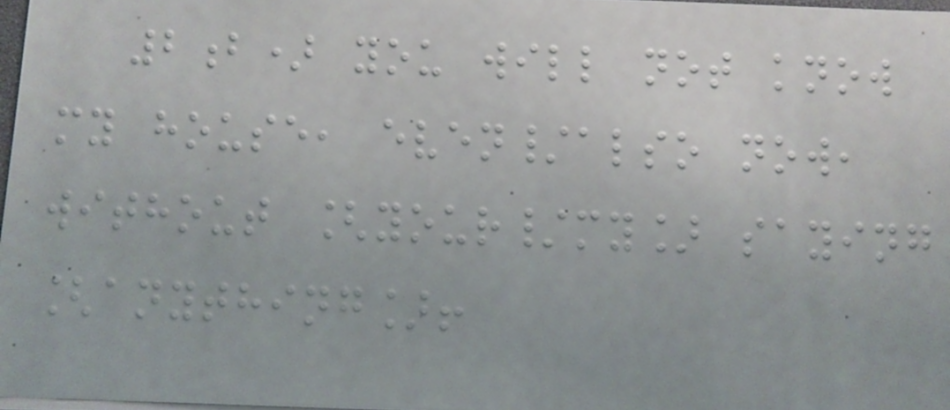2b) you will not know
my house, even/also now,
without [your/my] saying
[anything]!
